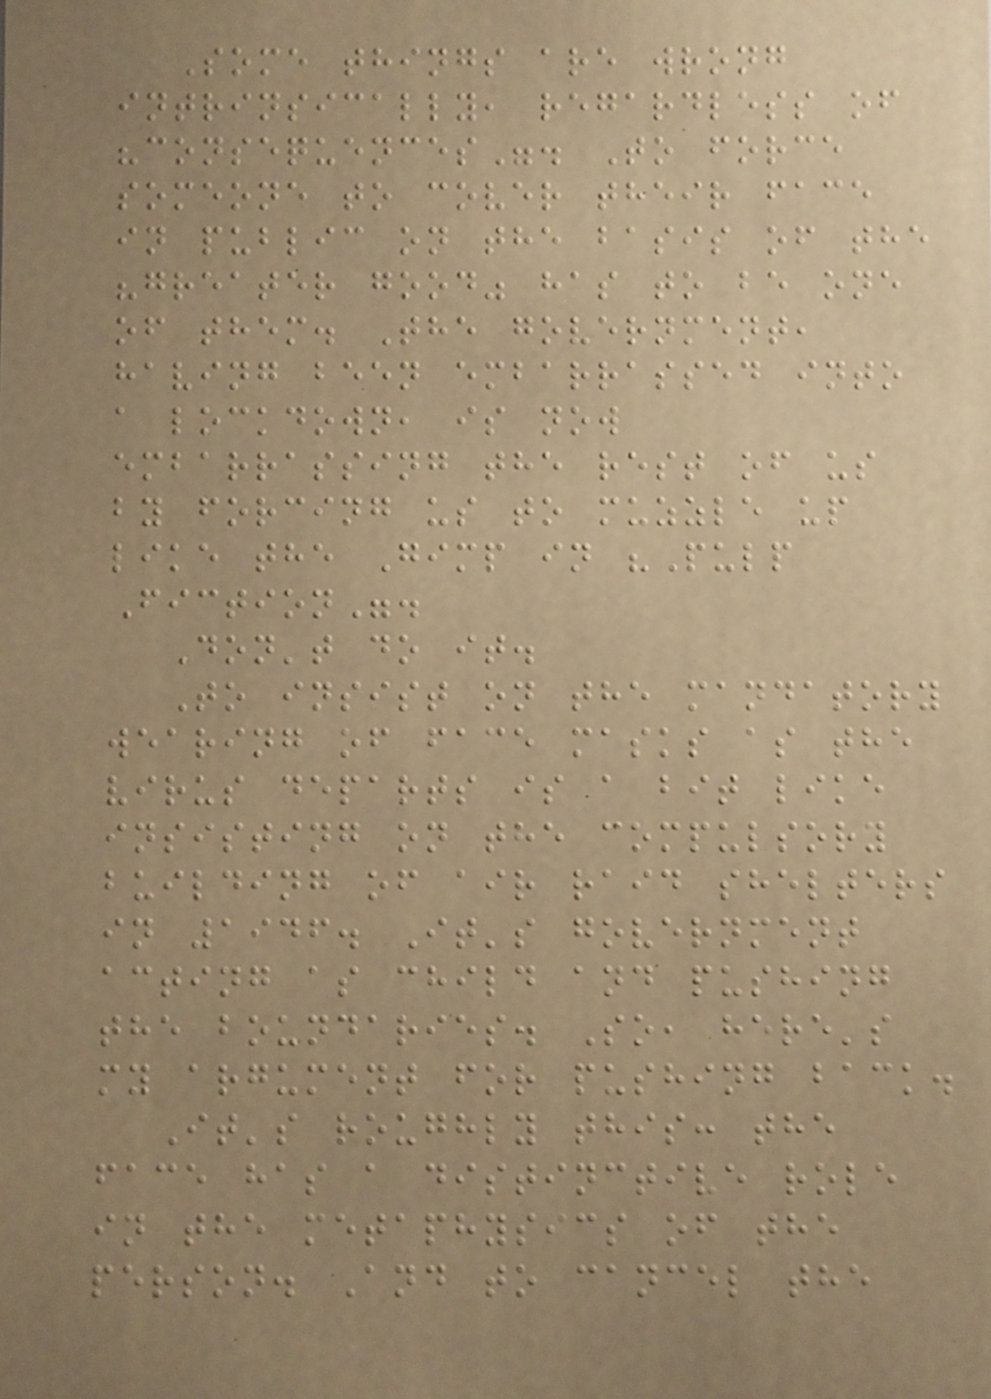Some things are wrong
intrinsically, regardless of
"consequences". To force
someone to cover their face
in public on the basis of the
"greater good" has to be one
of them. The government,
having been embarrassed into
a lockdown, is now
embarrassing the rest of us
by forcing us to muzzle up
like the Gimp in "Pulp
Fiction".
Don't do it.
To insist on the mandatory
wearing of face masks as the
virus departs is a bit like
insisting on the compulsory
building of air raid shelters
in 1946. It's government
acting as child and pushing
the boundaries. So, here's
my argument for pushing back.
It's roughly this: the
face has a distinctive role
in the metaphysics of the
person. And to cancel the
